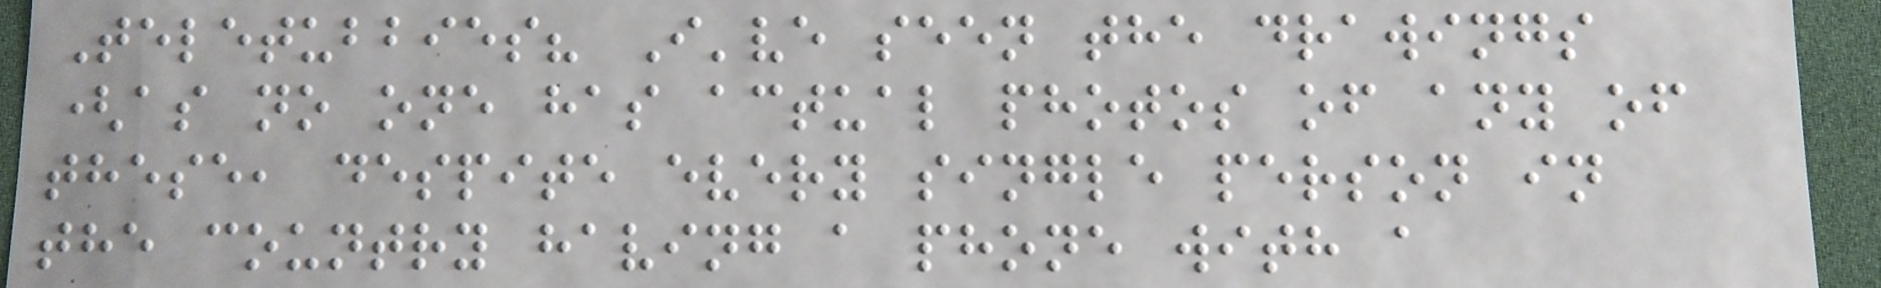Teletubbies? I've seen the drawings
(as no one has actual photos of any of
these, despite every single person in
the country having a phone with a
